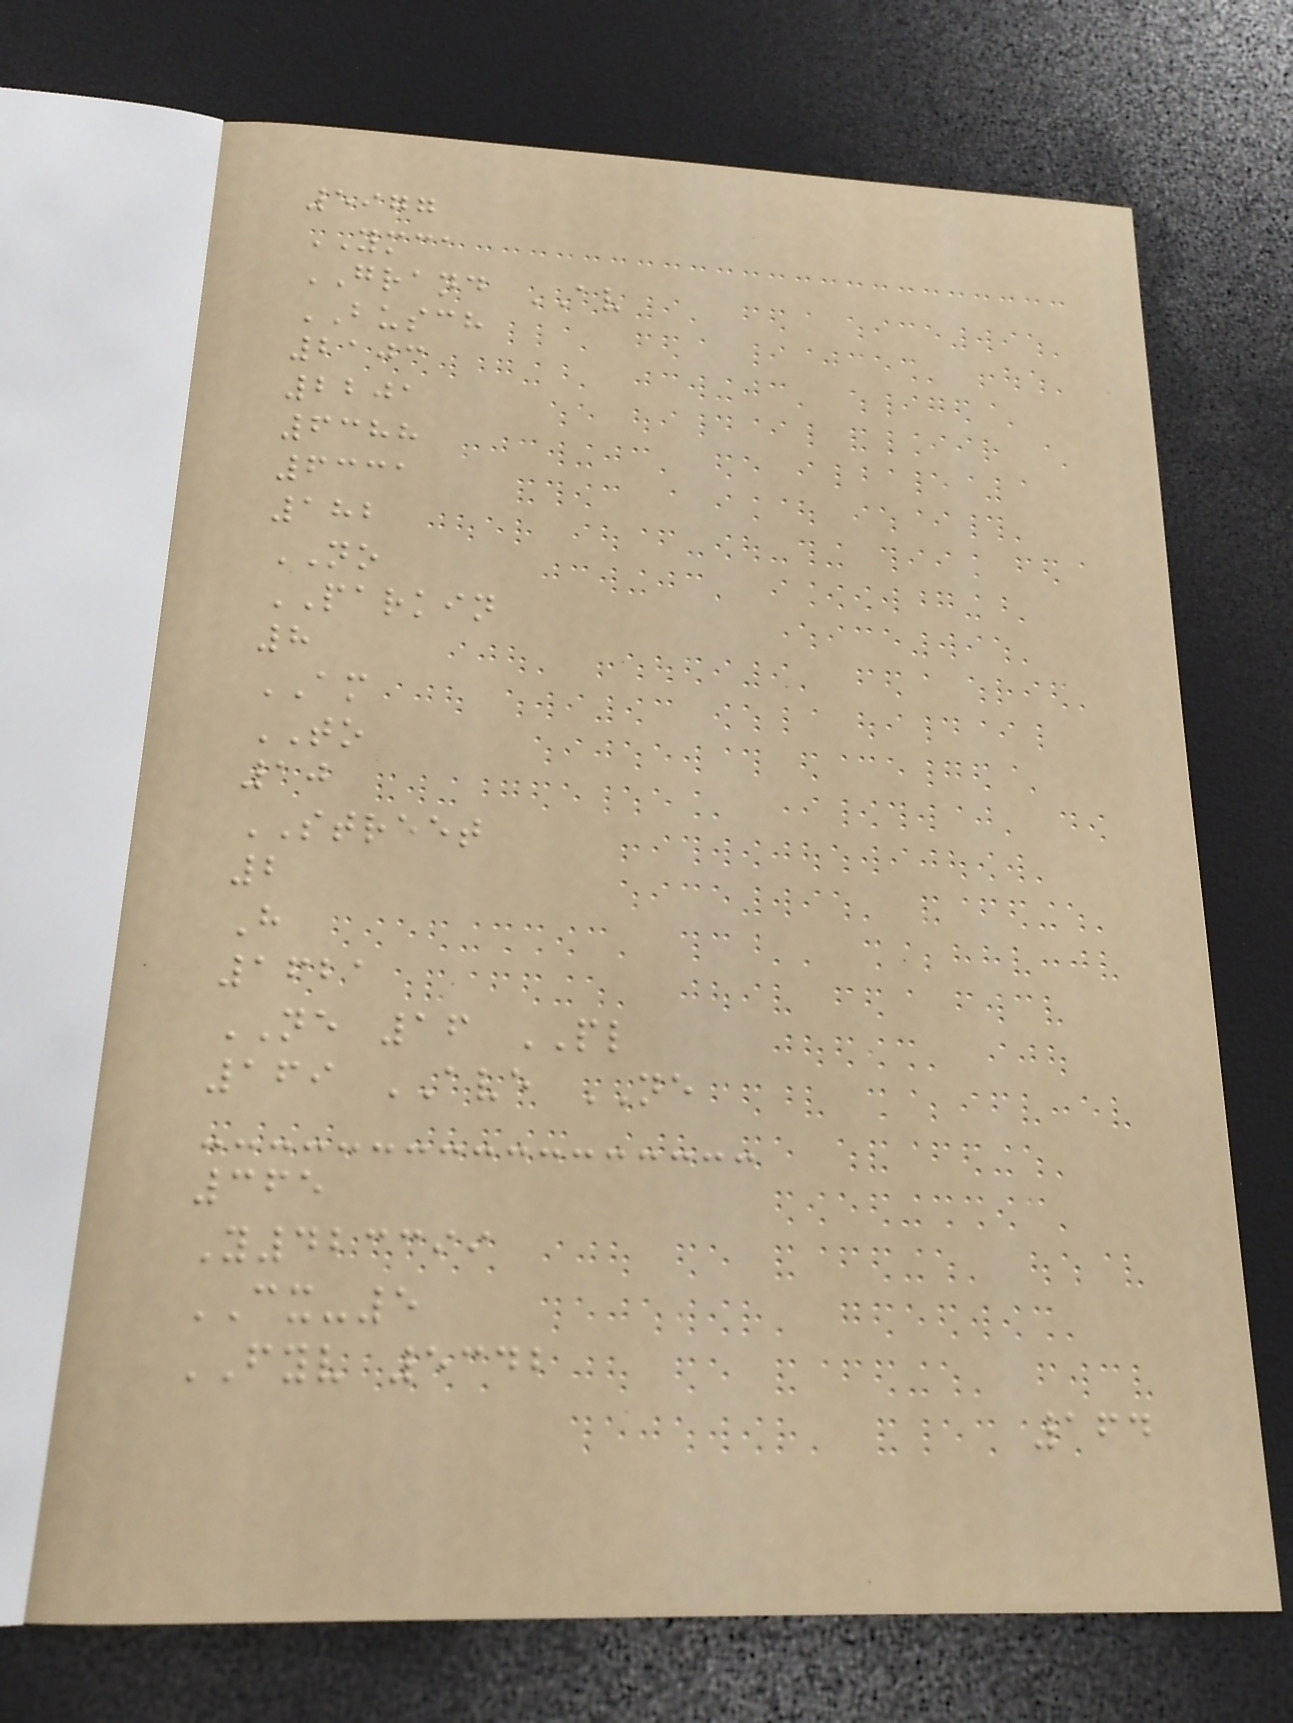5977
YMCA
GRAND AV
BUSCH
2103
2201
6388
6331
182
NO
PARKIN
8
AM
TO
10
STREET
2
H
1621
NE 16 PL
169 AVE NE
365
Y423399
CX-5
FYV 5342
164
